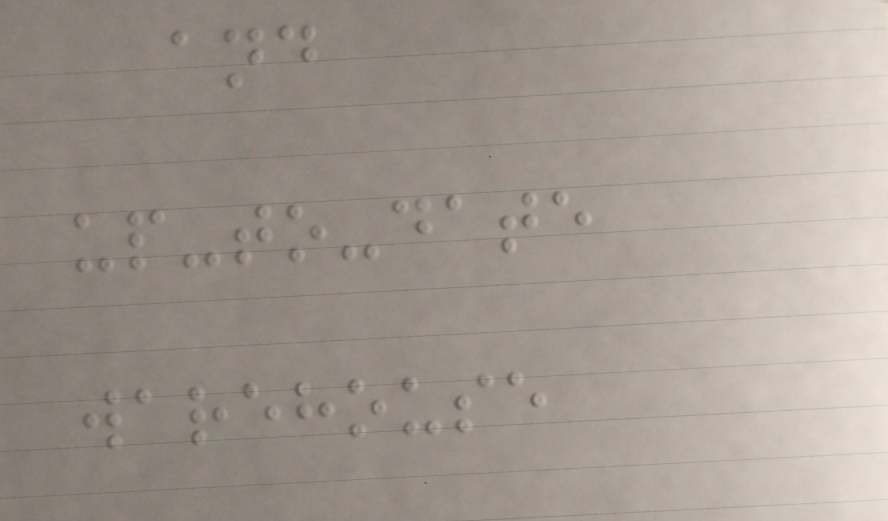and
up-to-date
warehouse
